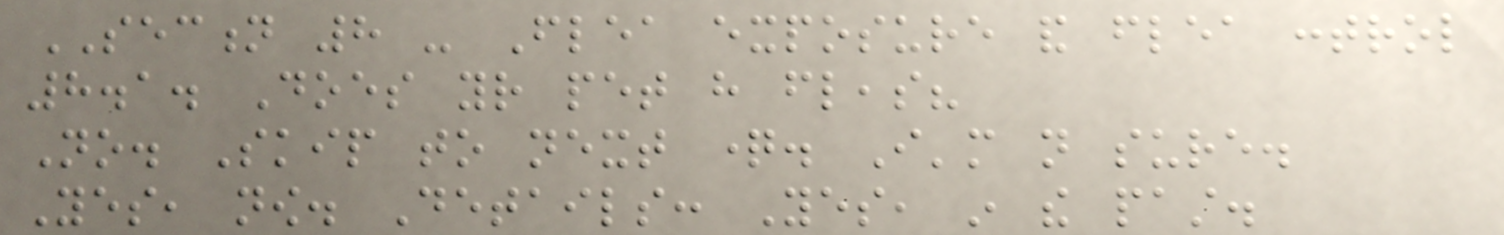SECTION 8 - Flea exposure and flea control
8.1. Does your pet have fleas?
No. Skip to next question. I'm not sure.
Yes, now. Details: Yes, in the past.
